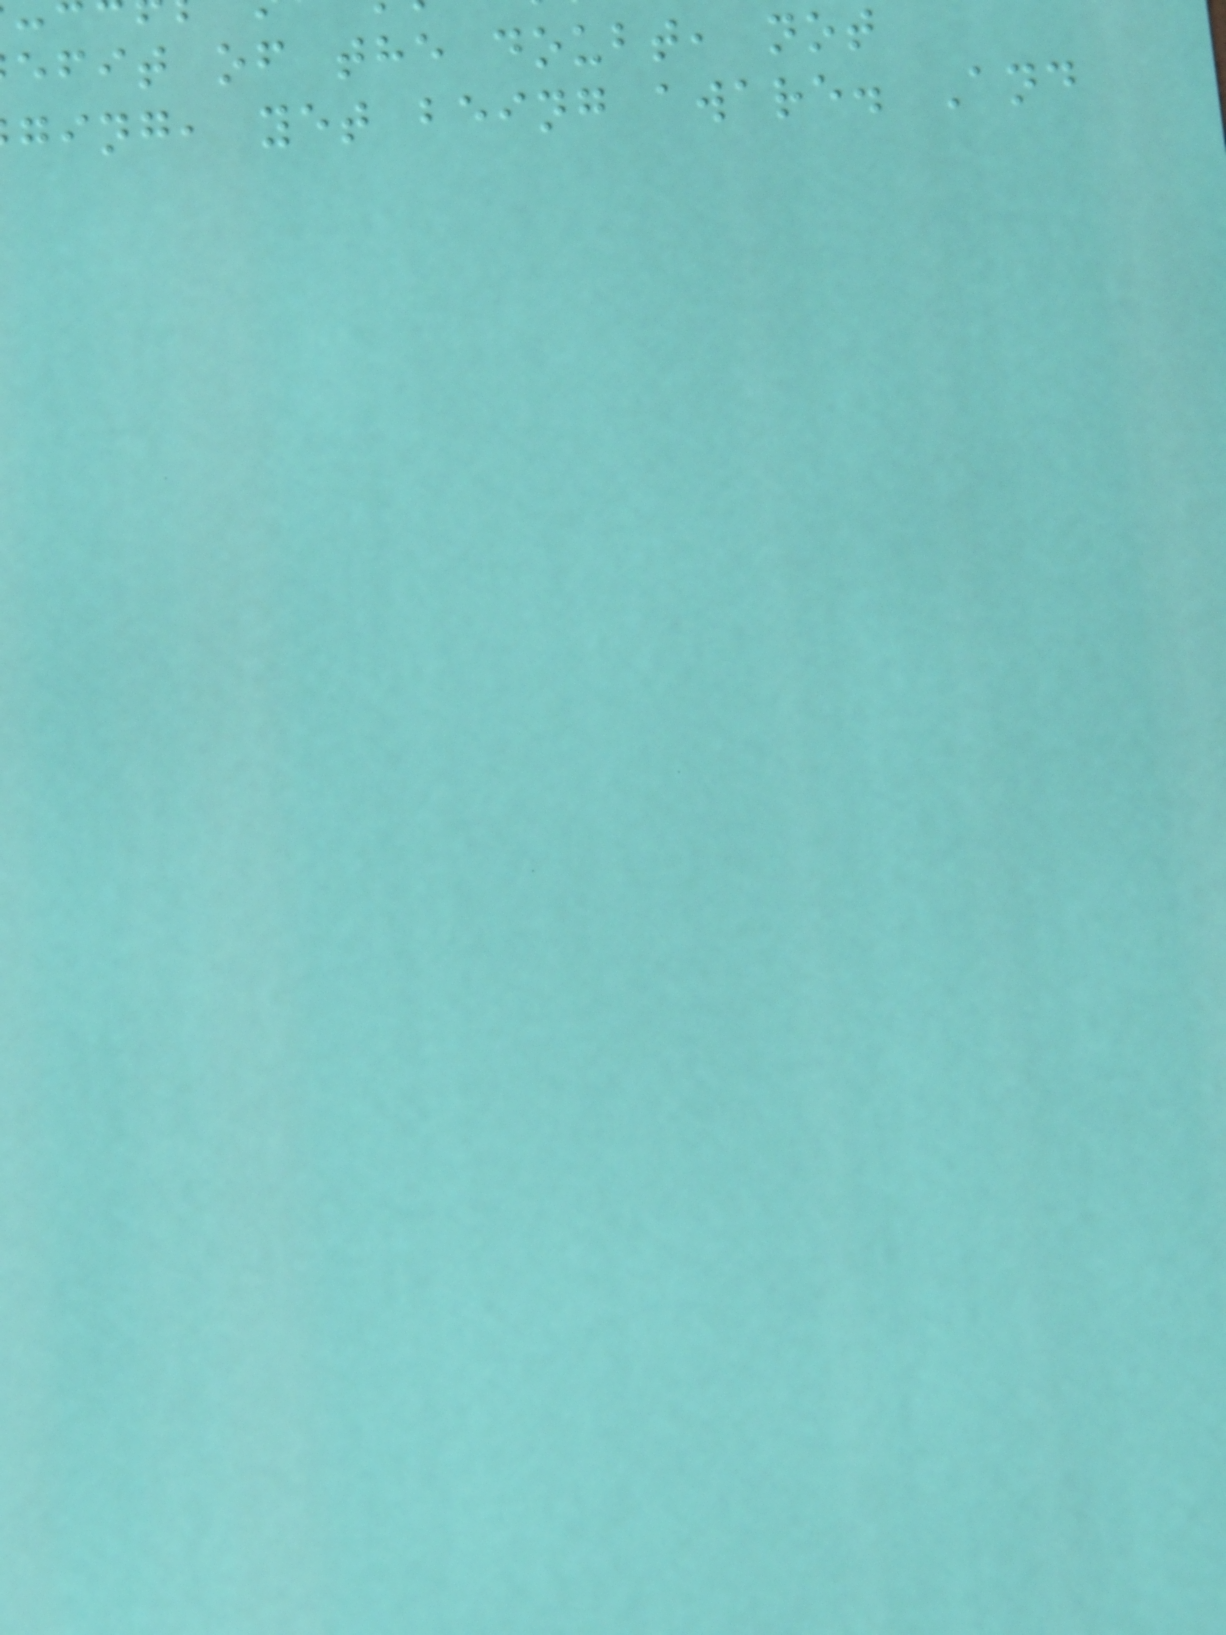efit of the doubt, not
ging, yet being aware. And
